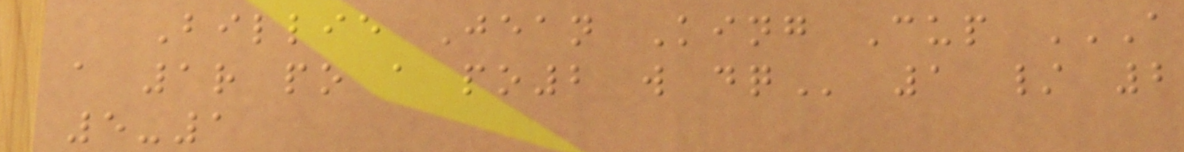Billie Jean King Cup A
A 1R PO A PO2 W DQ 1 / 2
5-1
